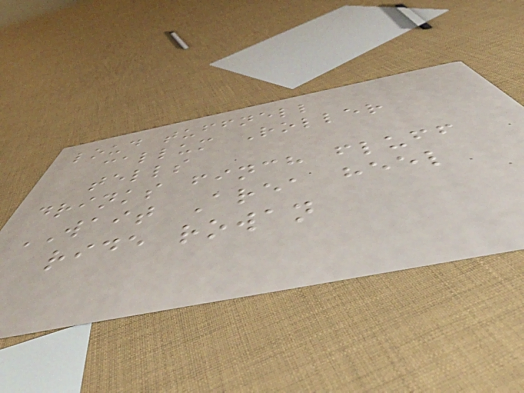loud tuffnell
callum Roller
tells
drinks finch fluff
WAIT Area heel
ride rowan
